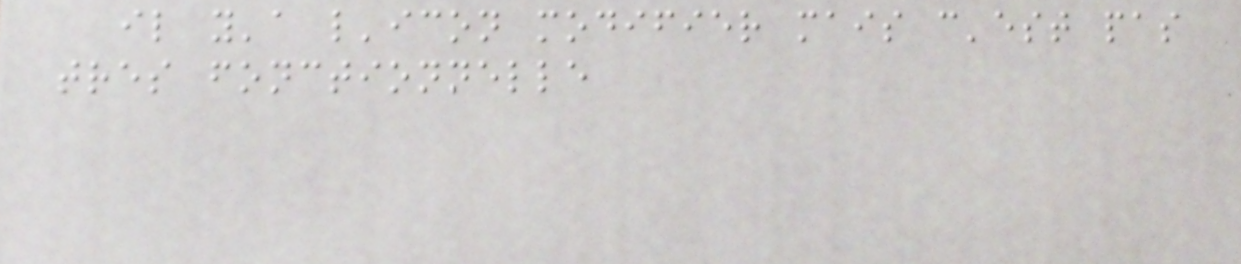il y'a l'icon modifier mais c'est pas
tres fonctionnelle
